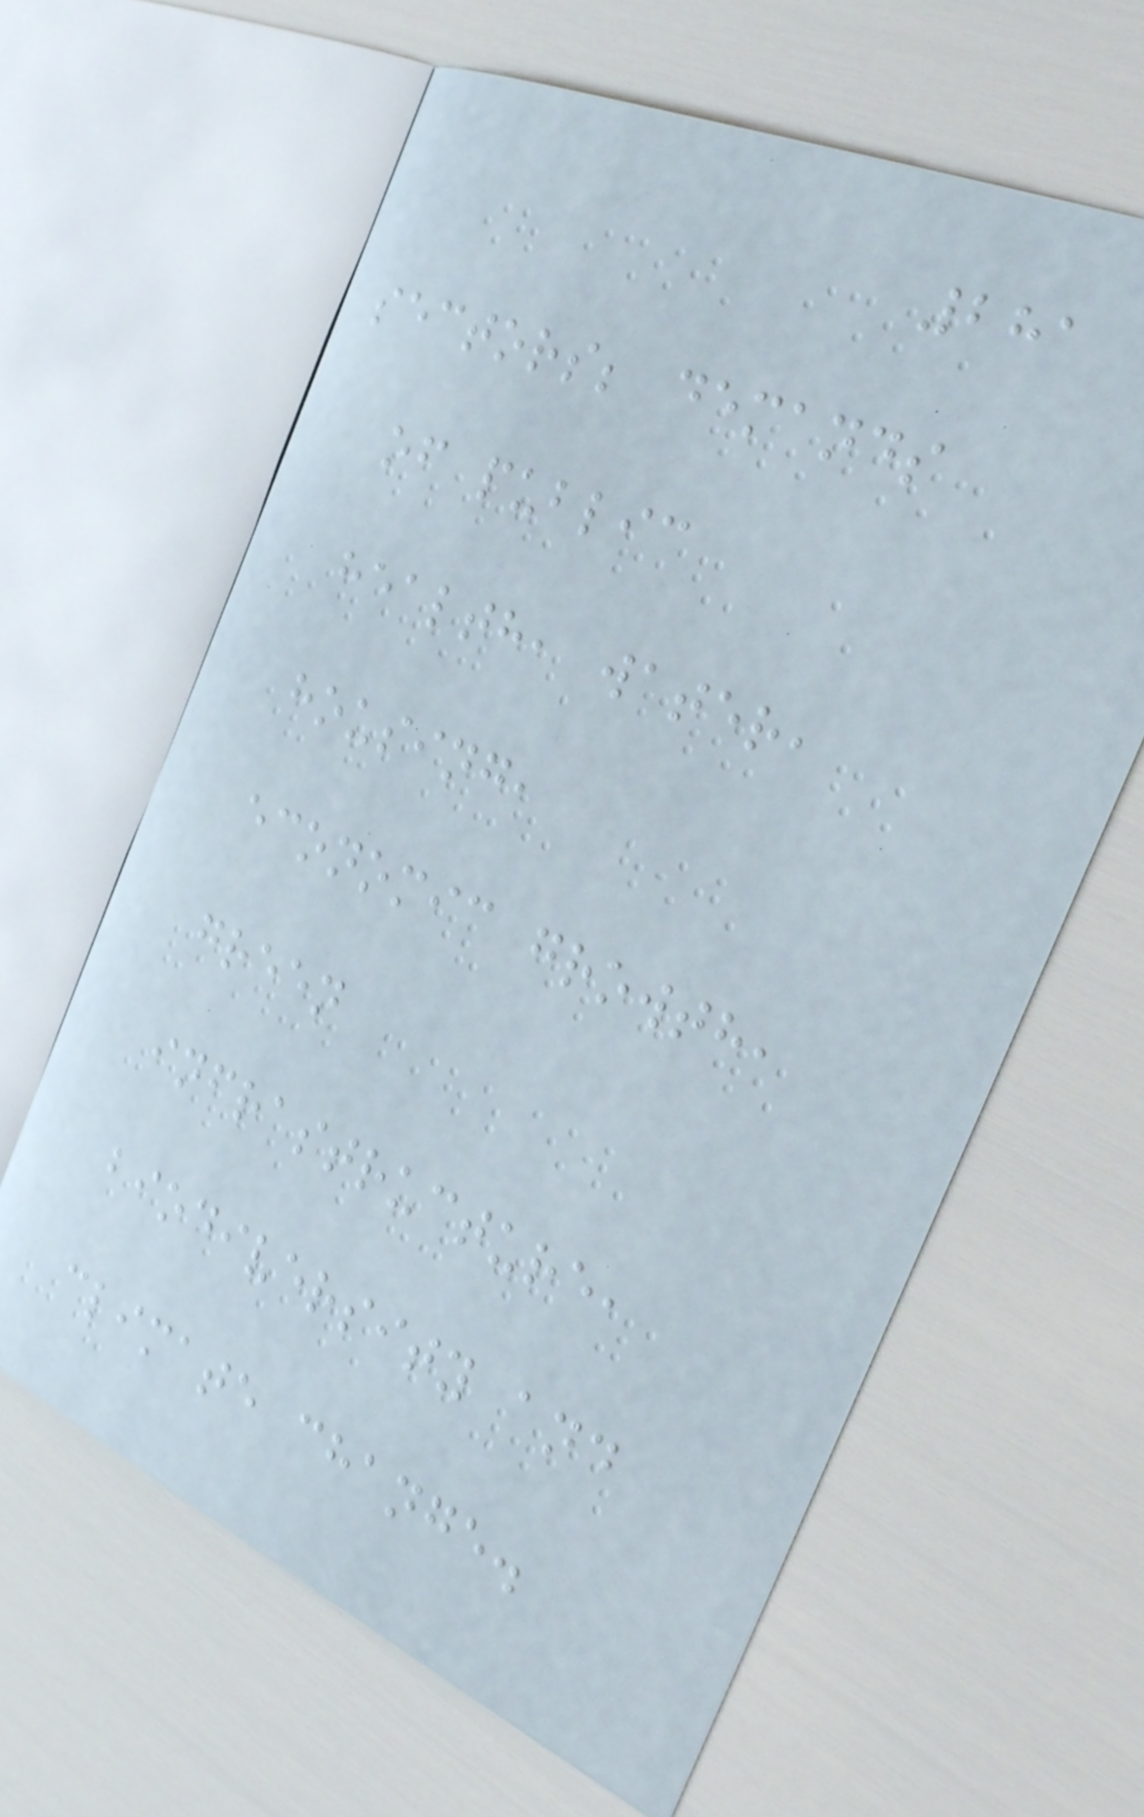281
sectors; demands
of public
health, water,
housing,
economic growth,
green
infrastructure,
biodiversity and
climate change.
